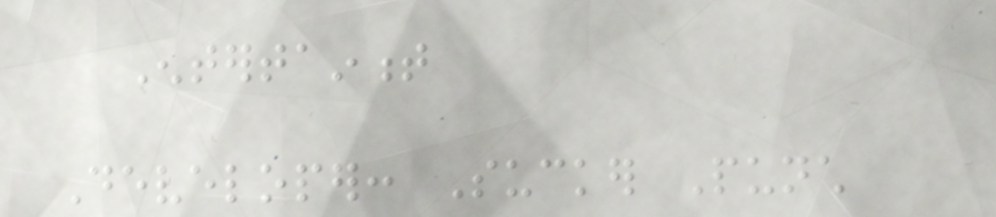Entertainment
Developer: Sucker Punch
